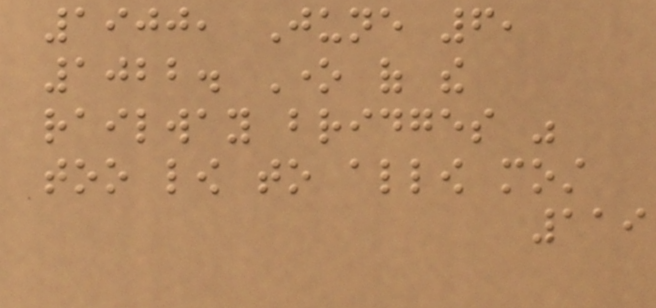1900, June 6,
1022. One of the
railway bridges was
too low to allow most
119
